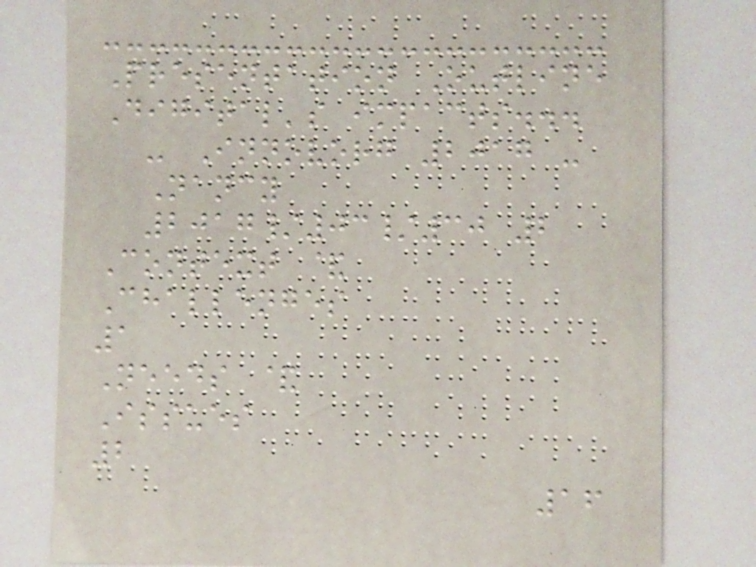Presentation Outline
Digital's impacts...
- Innovorg 2017 -
Nancy
2017/03/30 2
Context &
Challenges
1
Needs &
Issues
2
16
